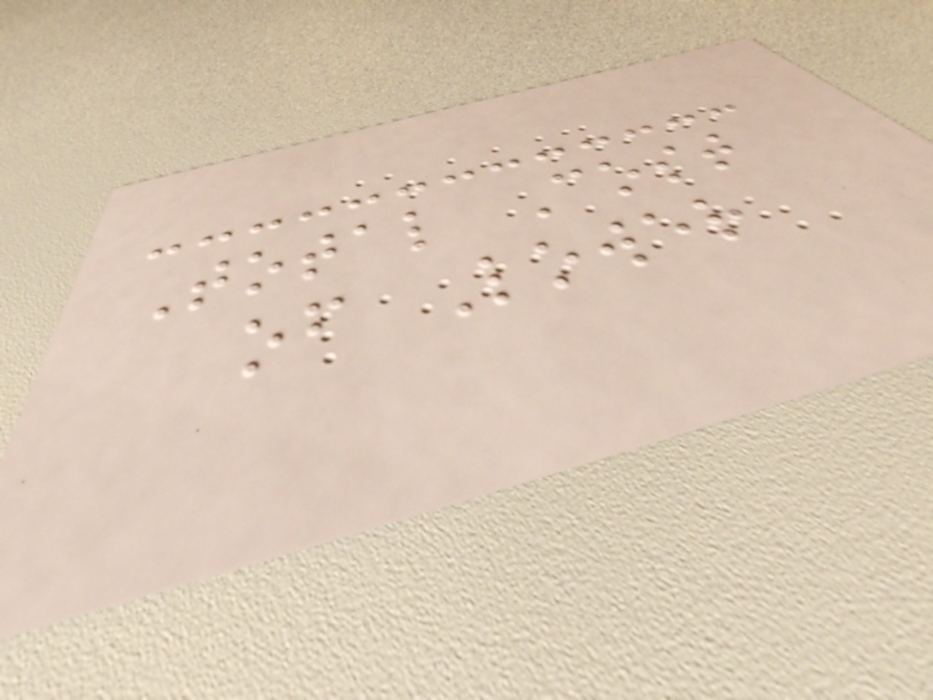Total Cost
of Lower
